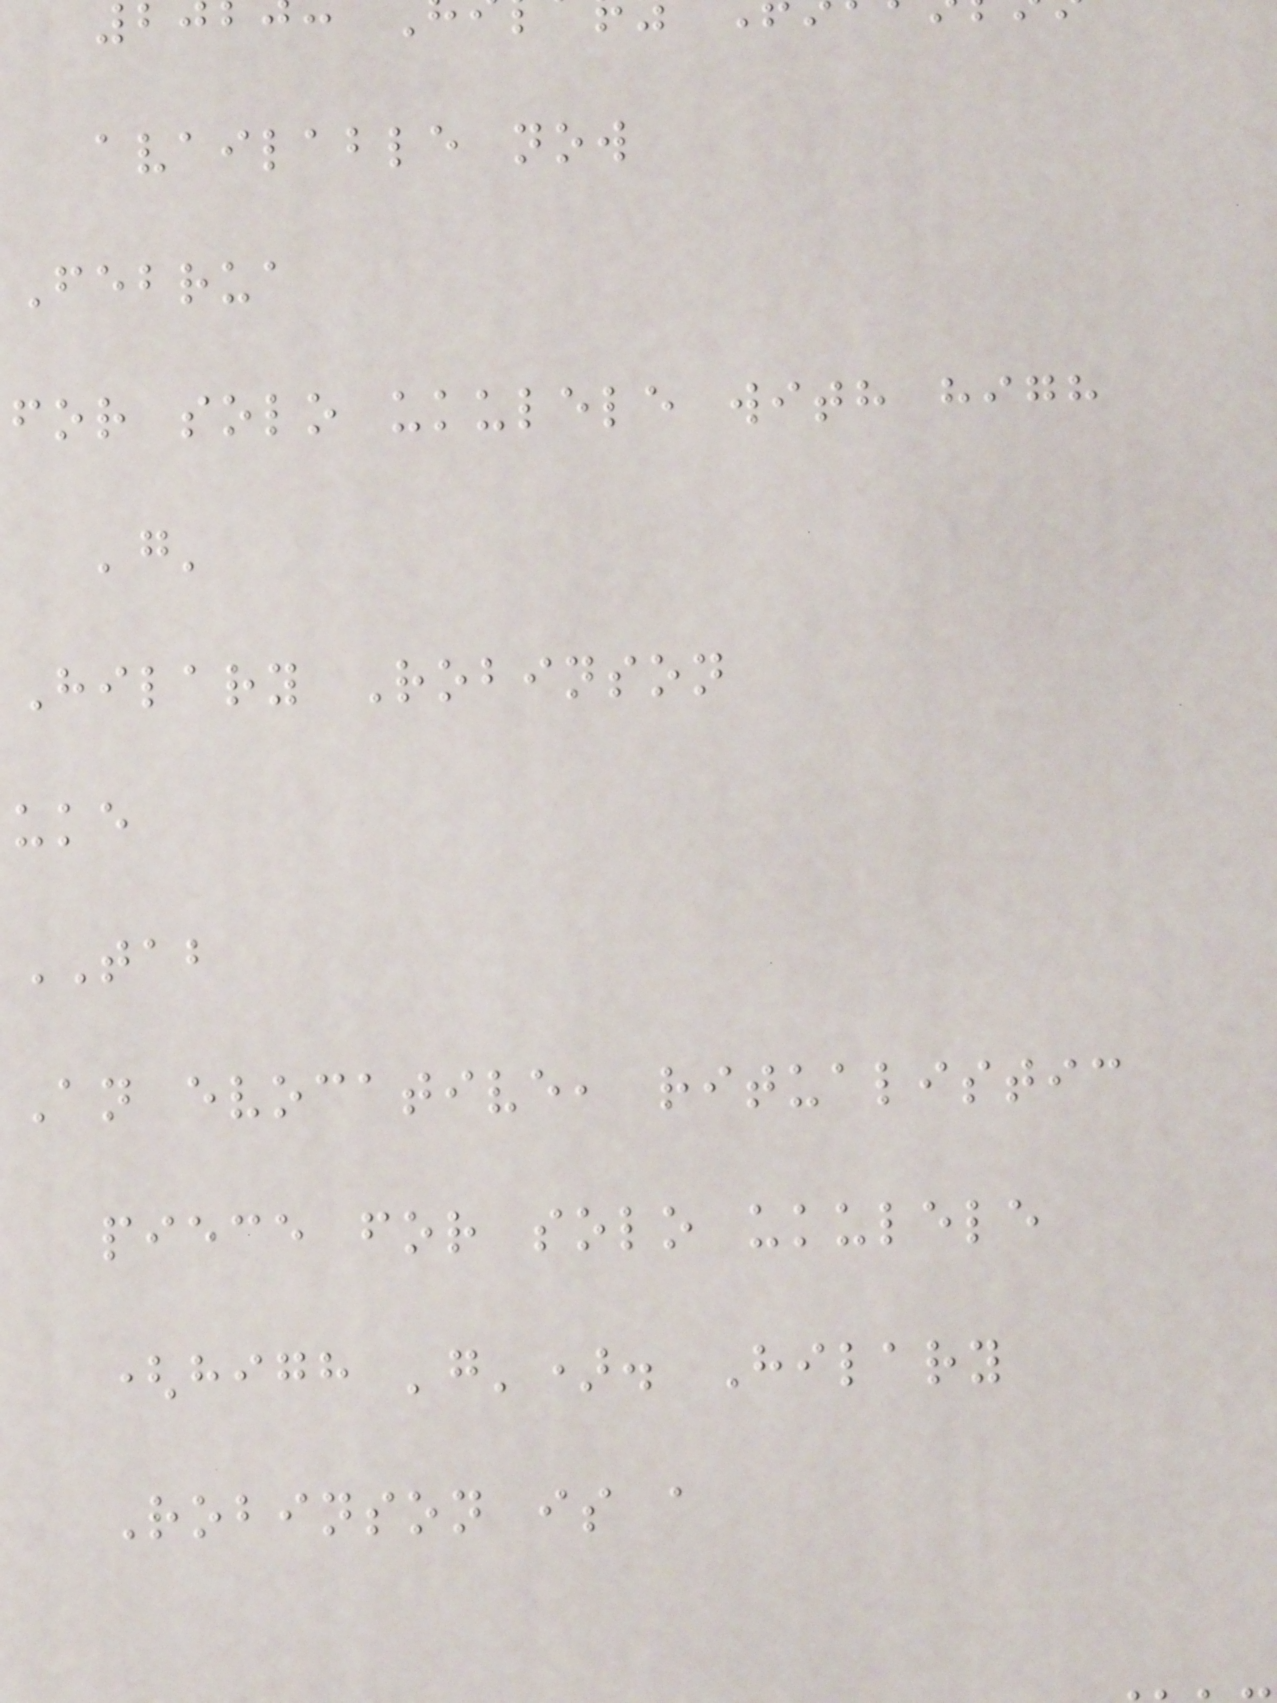available now
Februa
for solo ukulele with high
'g'
Hilary Robinson
uke
TAB
An evocative, ritualistic
piece for solo ukulele
(high 'g'). Hilary
Robinson is a
